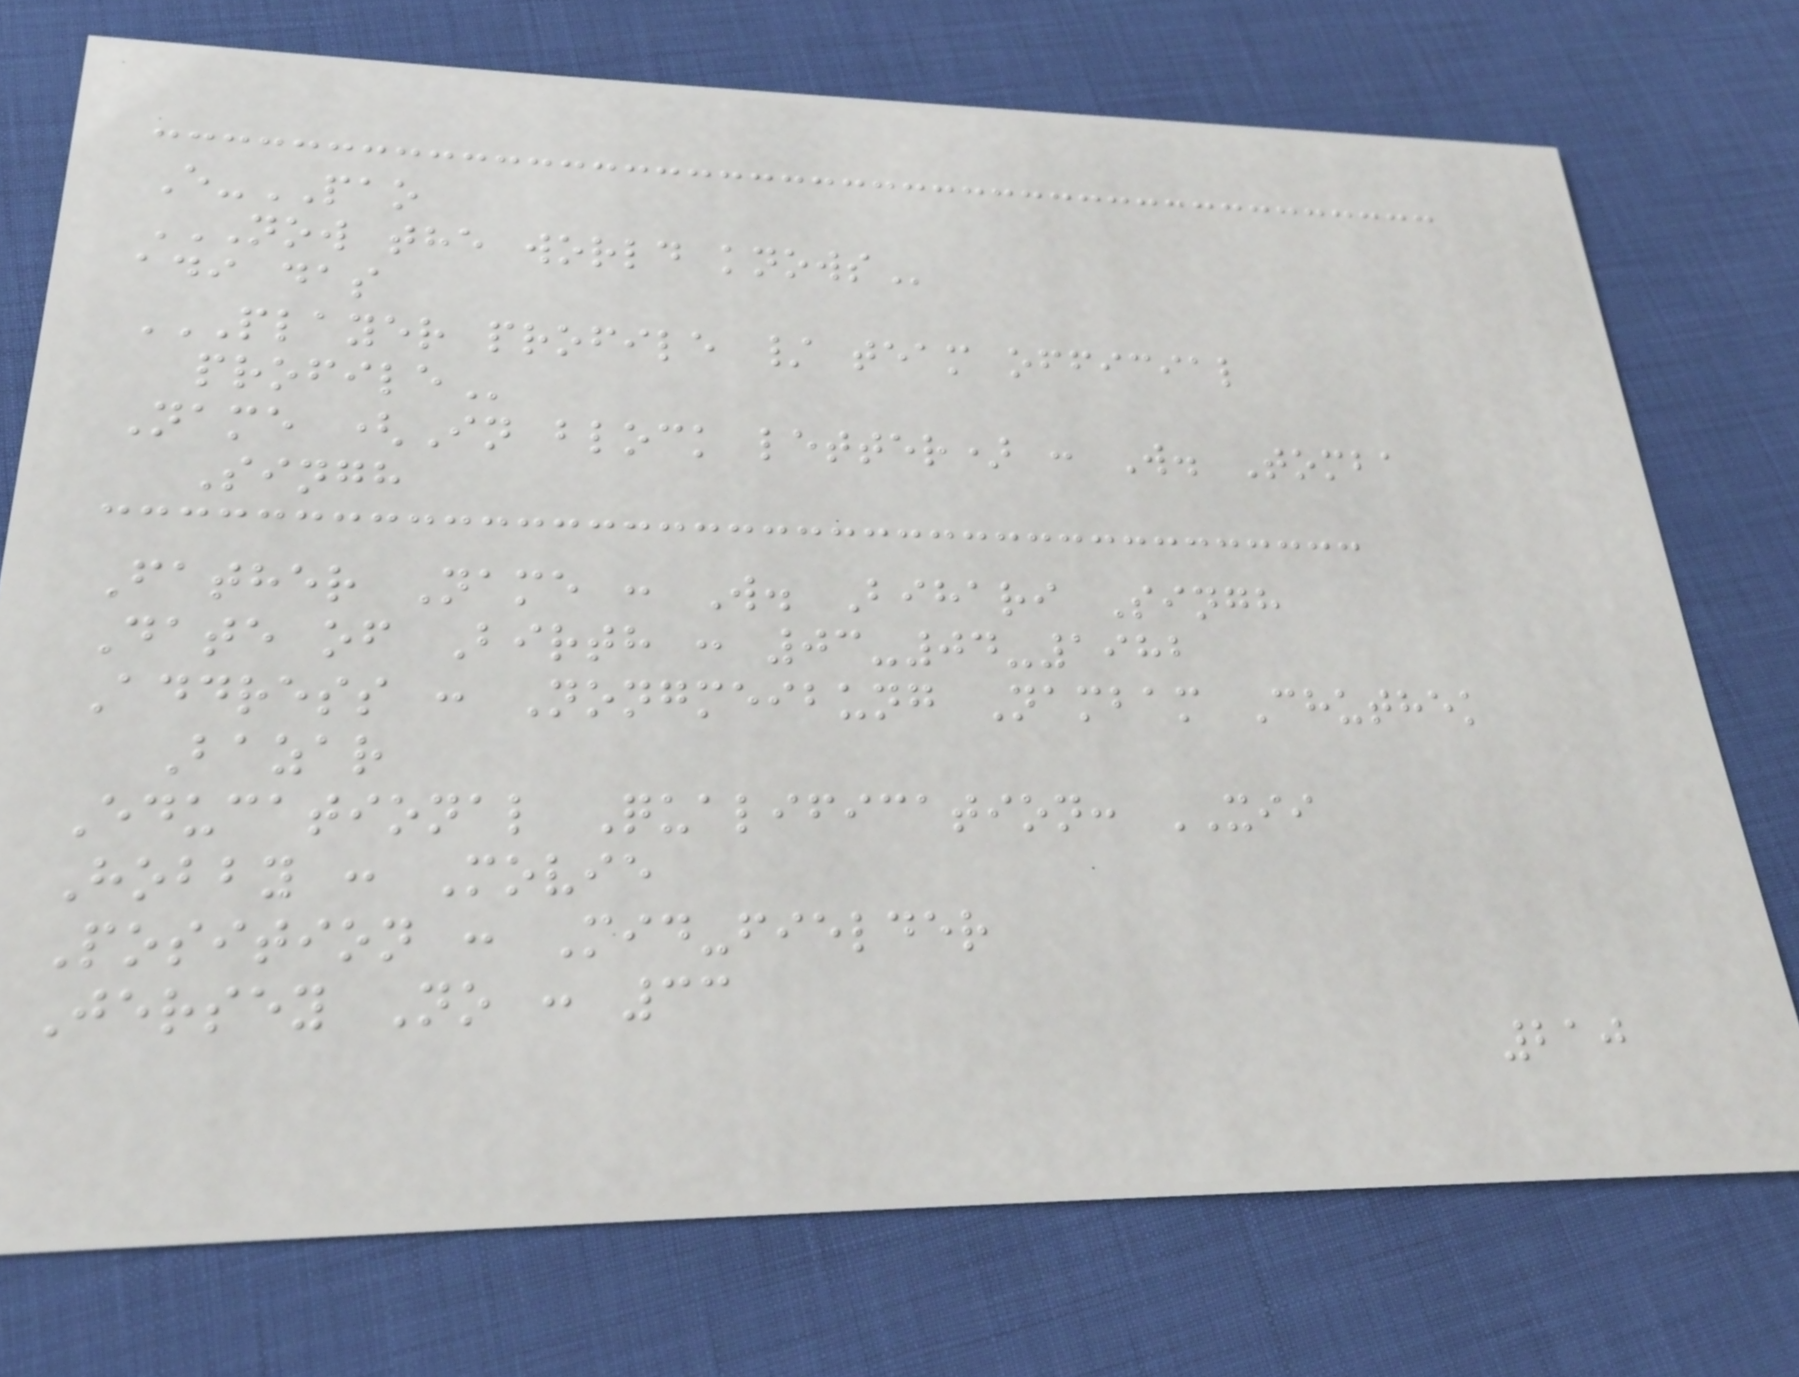E-PAO
NOW THE WORLD KNOWS
adi das
PLAYER PROFILE / TEAM OFFICIAL
PROFILE
Name (In block letter) : W. Tomba
Singh
Father Name : W. Bihari Singh
Date of Birth : 03-04-1982
Address : Nongmeibung Nambam Chuthek
Bazar
Educational Qualification: XII
Hobby : Movie
Position : Mid-fielder
Jersey No : 33
210
